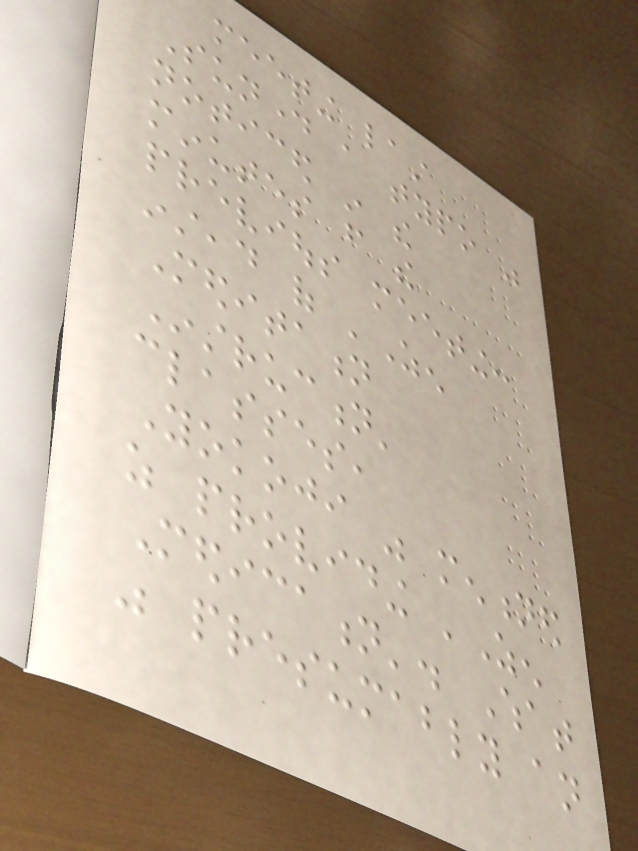meeting last
Sunday a typo was
noticed in the
minutes from the
previous meeting:
instead of 'Zen
Meditation
Instruction'
classes,
Yokoji was mentioned
as providing 'Zen
Medication'. What
was presumably an
